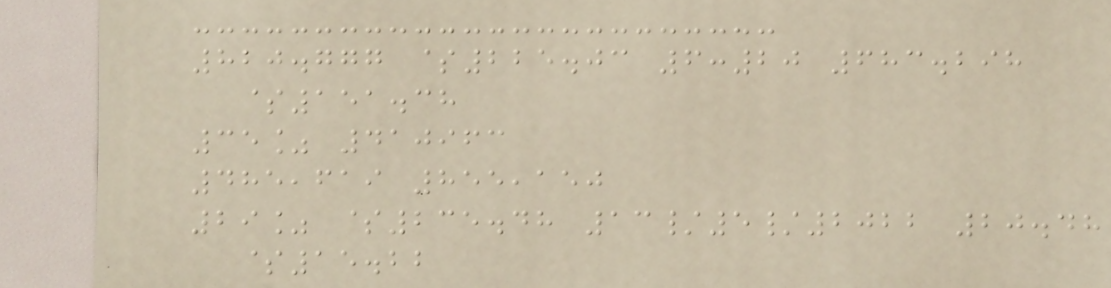820.777 $225.03 6:20 683.298
$151.38
35% 410963
485,619 855,150
29% $235.48 13/5/2022 20.48
$15.22
